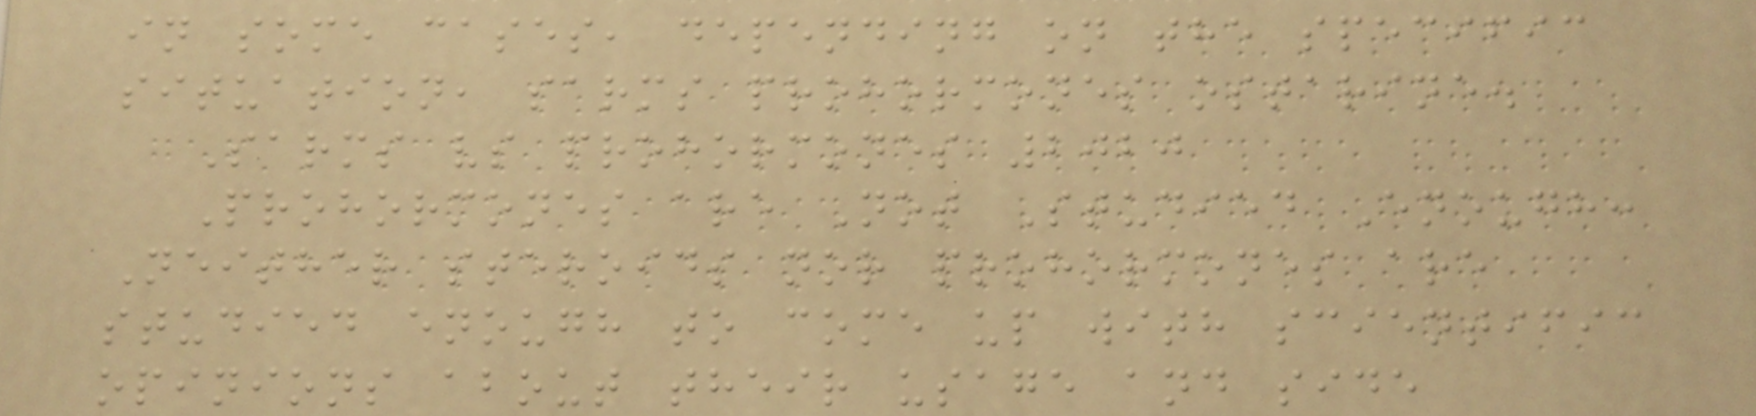in some cases, depending on the specific
situation, sarms prohormones ostarine.
Sarms vs prohormones 2020
Prohormones are Not Studied Enough:
Neither steroids nor prohormones are
studied enough to come up with scientific
opinions about their usage and side
